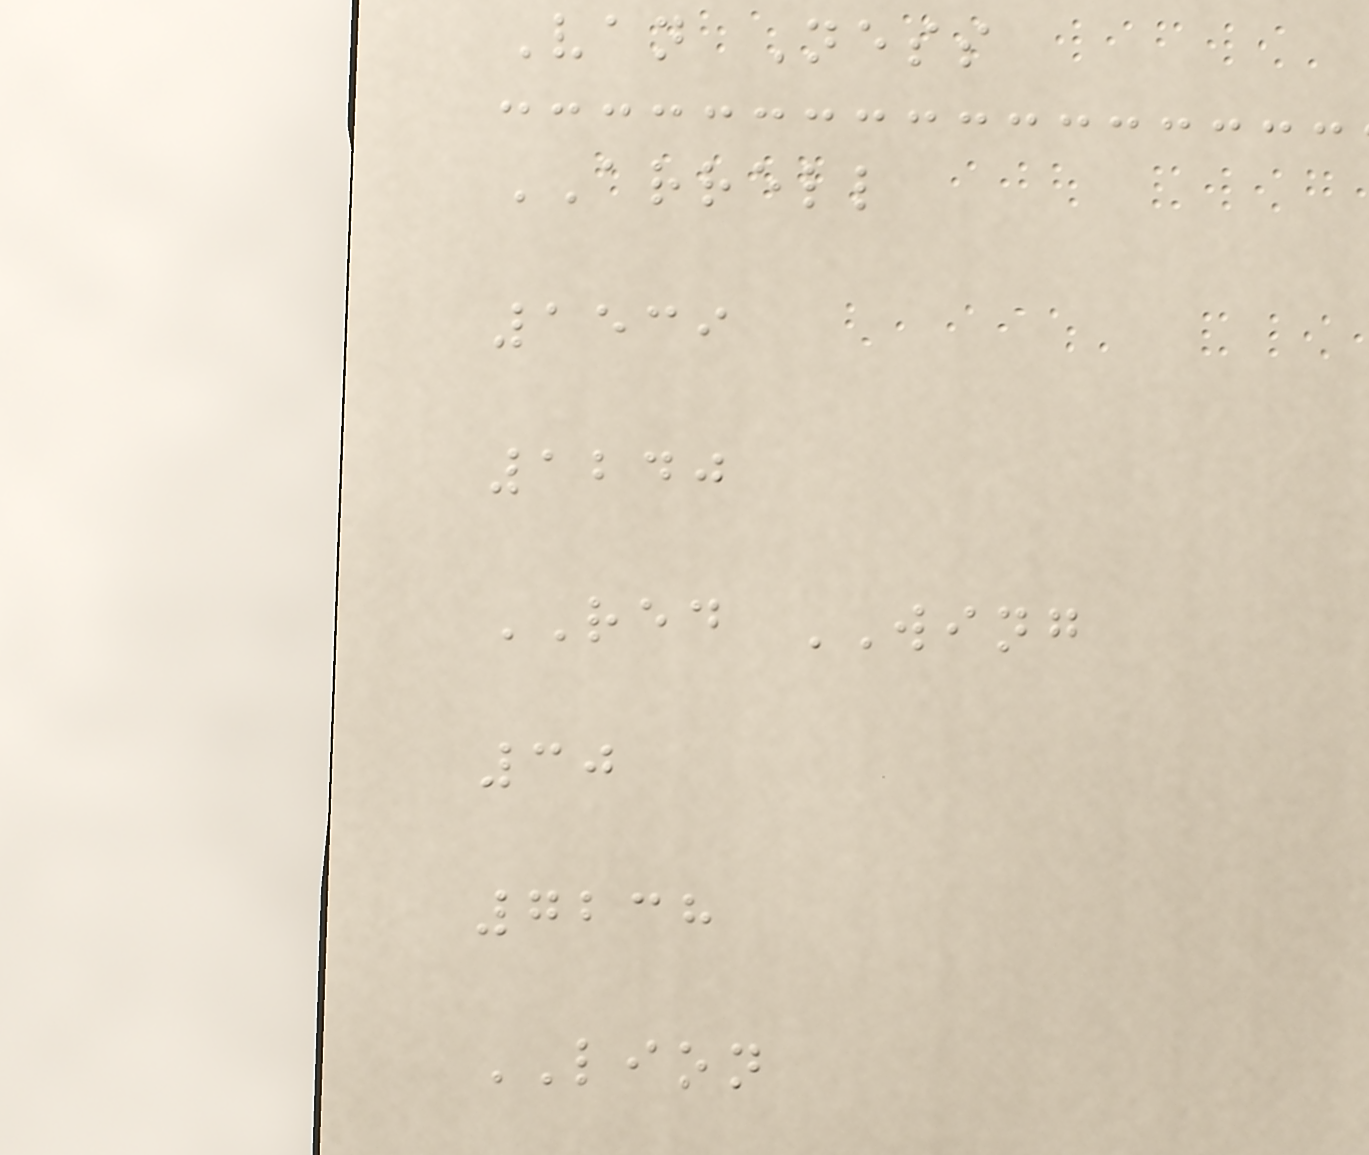Van Ness
ARRELL
1539
1240
RED WING
30
7238
LION
